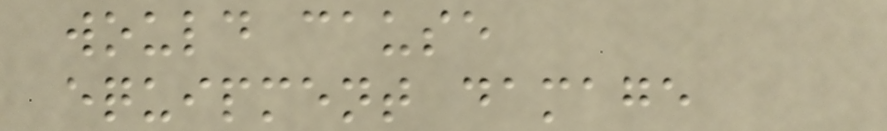would cause
equipment damage
